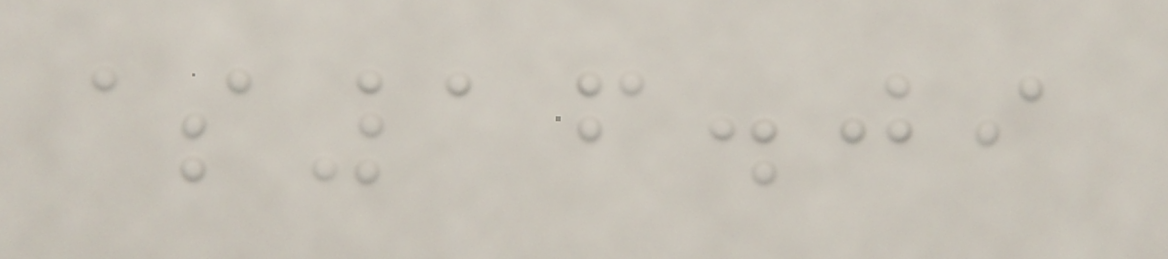$16.09
